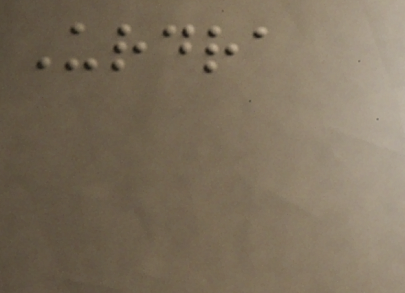Urdra
